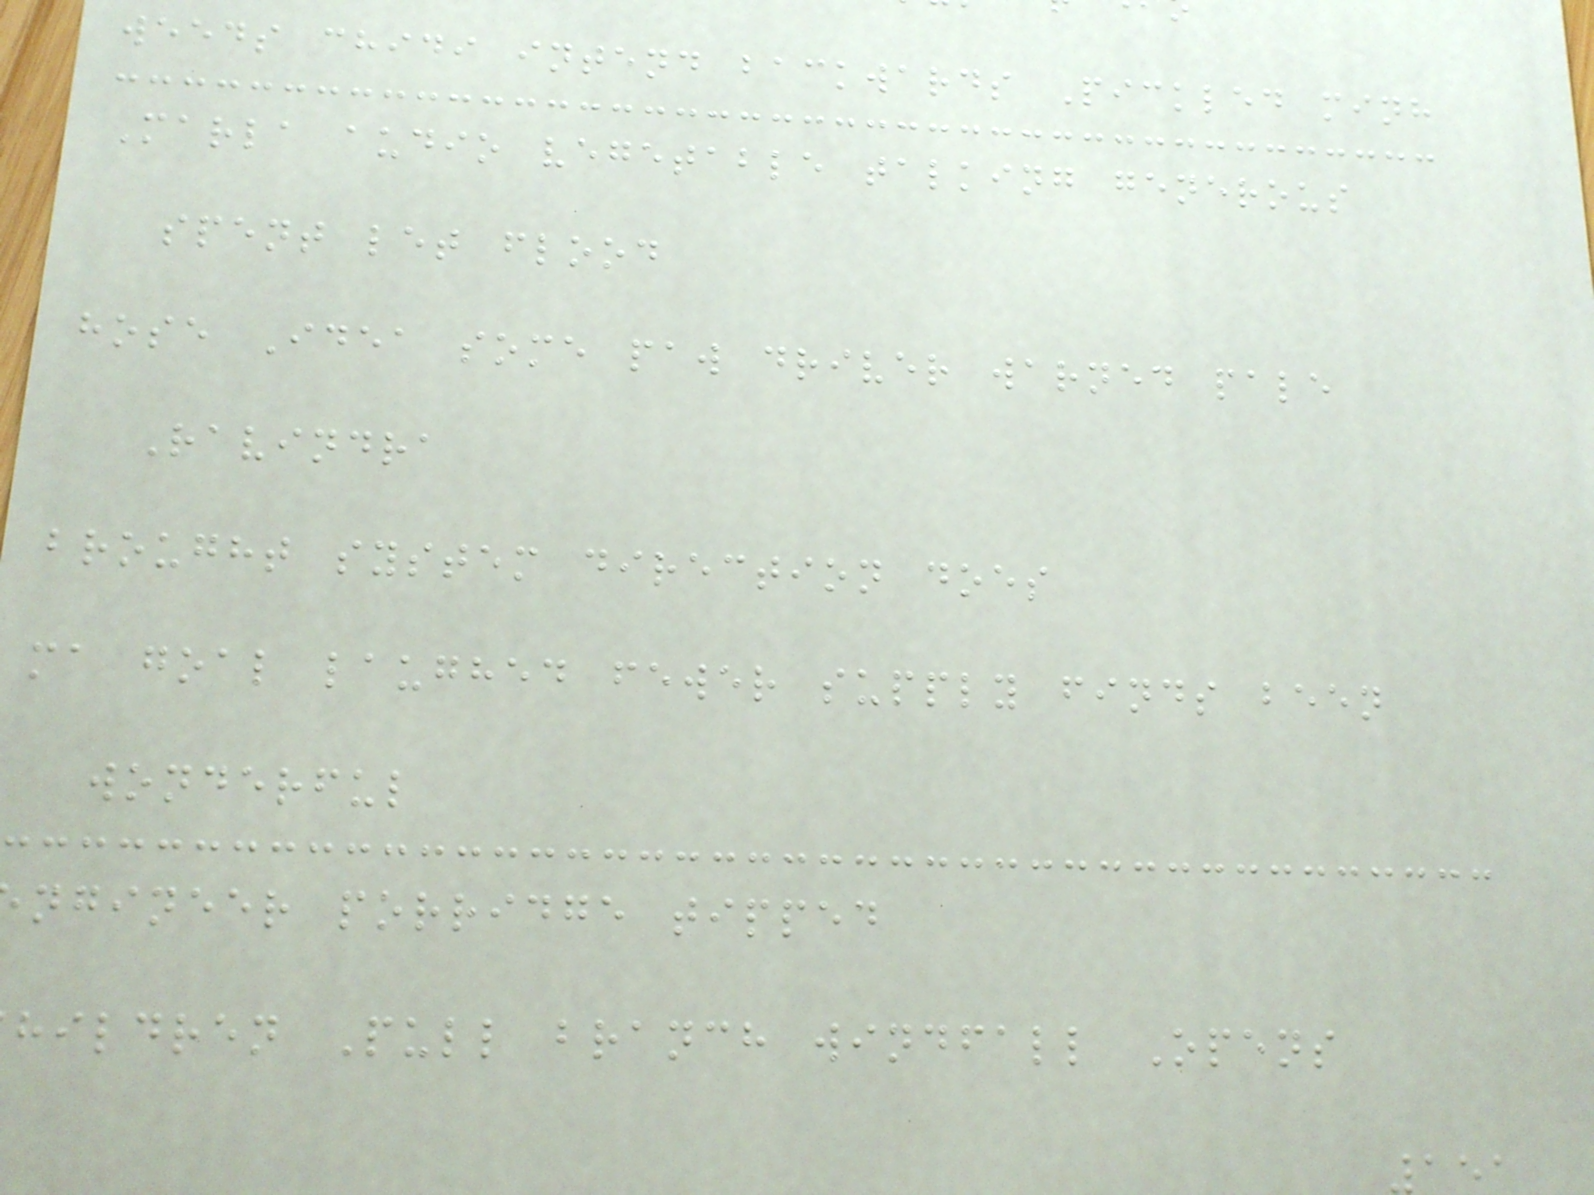weeds chidi intend backwards Pickled minh
Marla audio vegetable talking generous
spent let flood
hose Idea some paw driver warned pale
Ravindra
brought system direction does
ma goal laughed fewer supply finds been
wonderful
ngineer porridge tipped
hildren Pull branch windfall Opens
151
